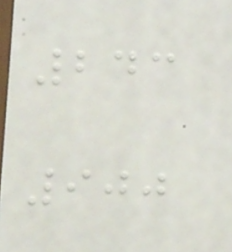243
900
